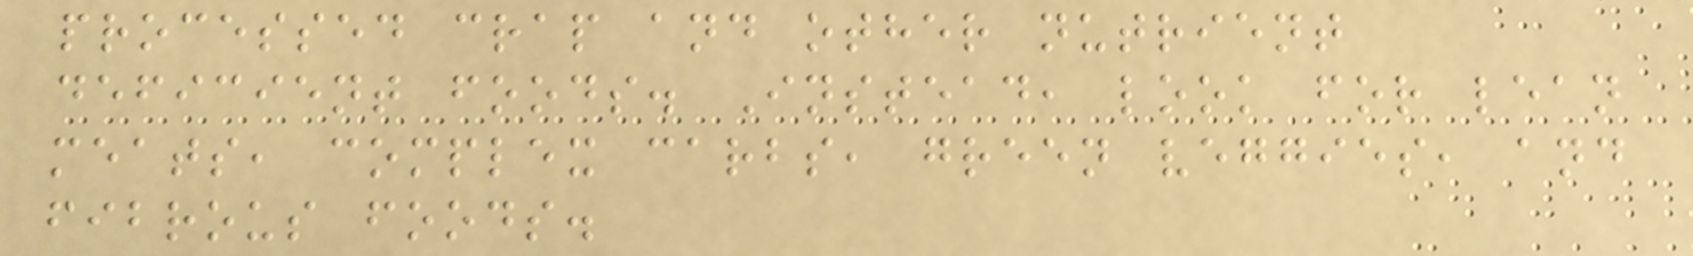processed crap and other nutrient
deficient foods. Instead, look for lean
meats, complex carbs, green veggies, and
fibrous foods.
